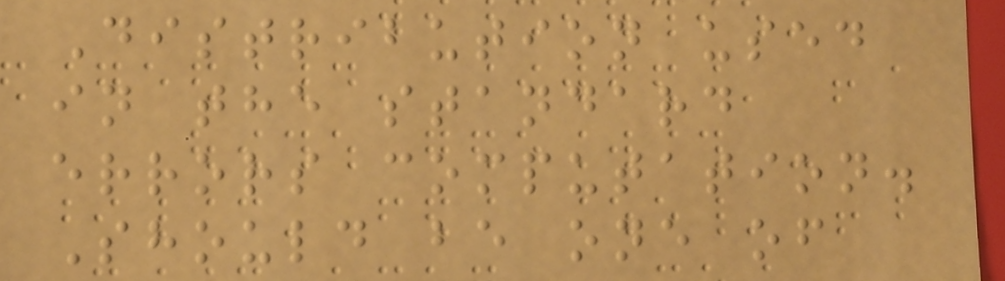Distribution used
in the standard
errors computation.
Should be one of
